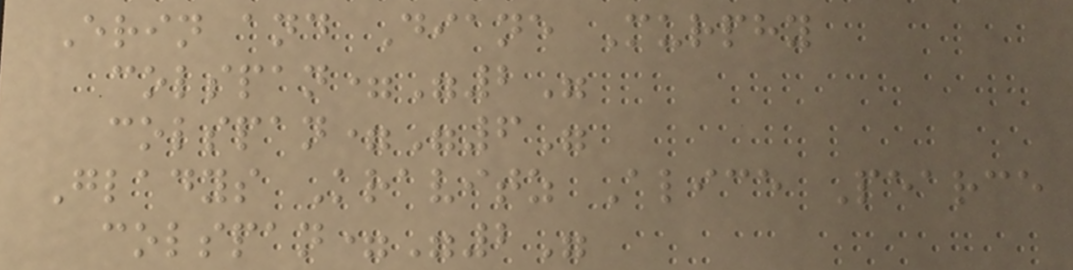Erin and Diane Murphy
colspan="2"
colspan="6"
Gladys Kravitz Alice Pearce
colspan="2"
